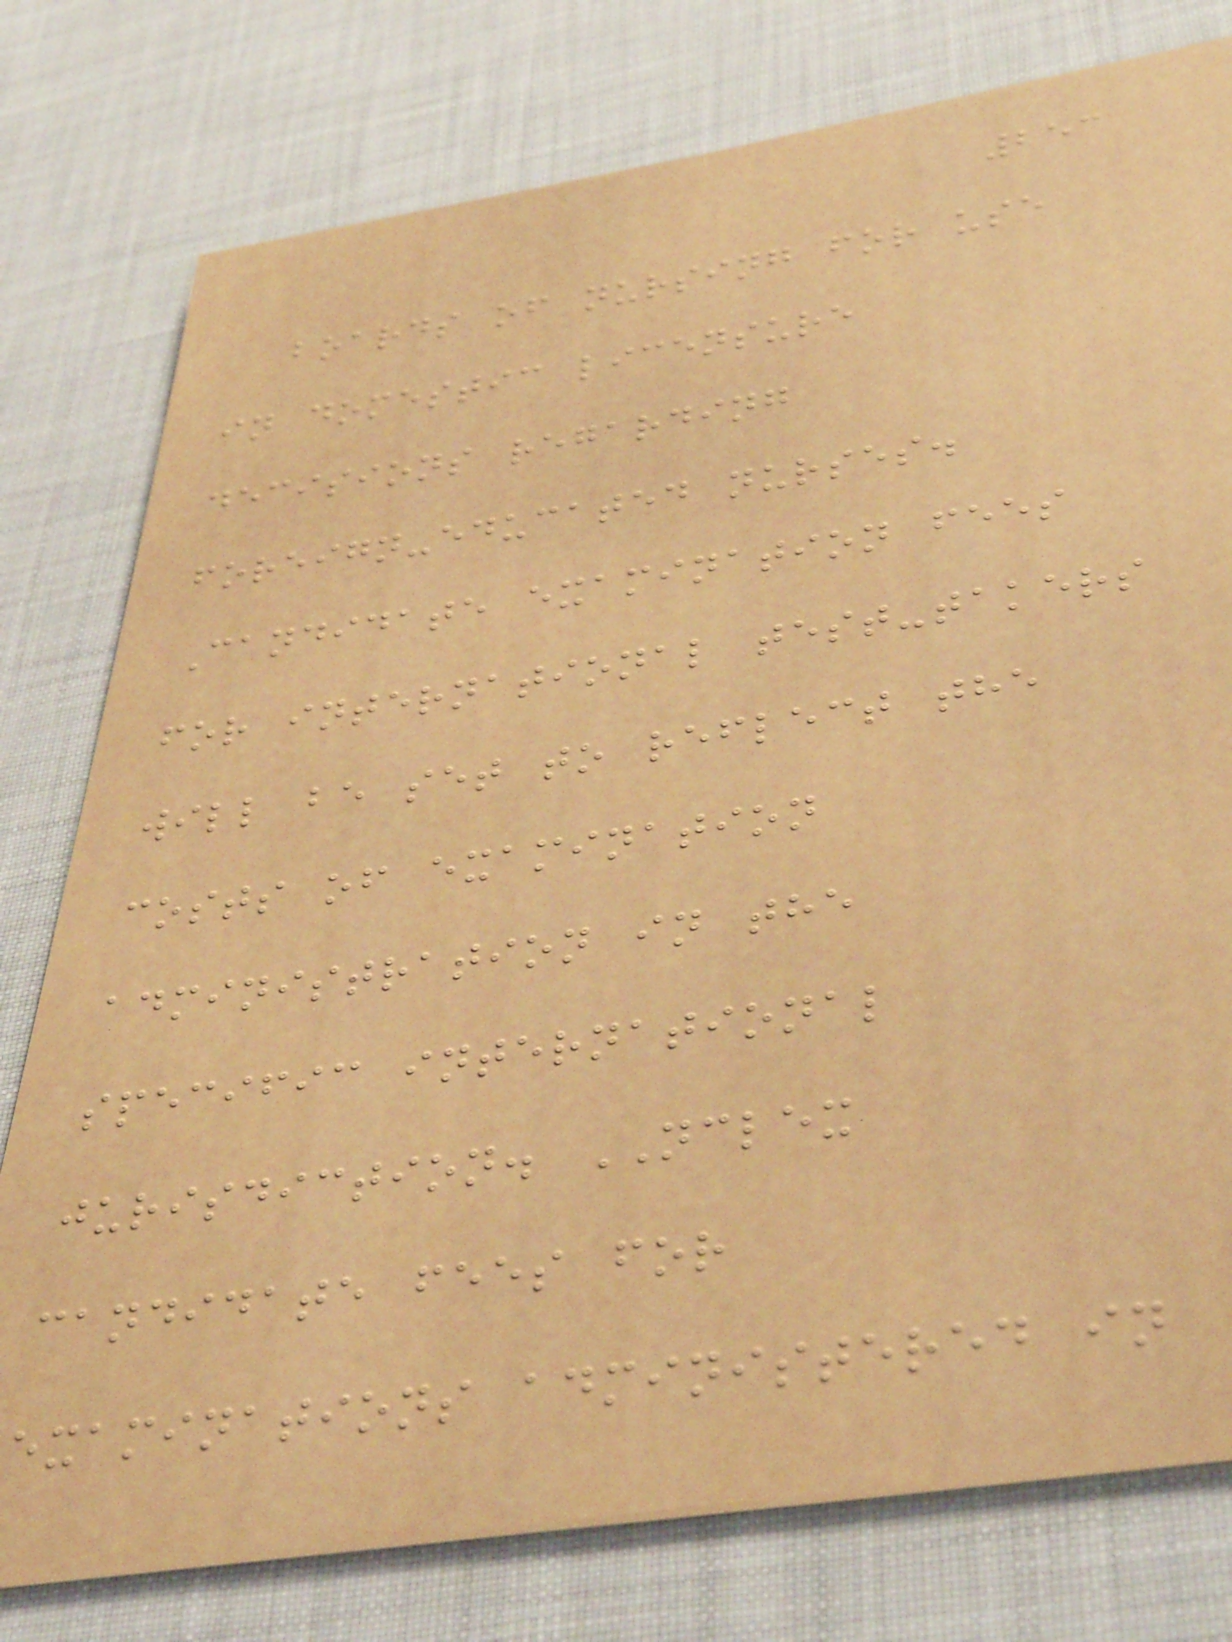253
boards of nursing for use
in domestic licensure
decisions regarding
foreign-educated nurses.
Candidate examination fees
for international test-takers
will be set to reflect the
costs of examination
administration in the
specific international
jurisdiction. NCLEX
candidate fees for
examinations administered in
